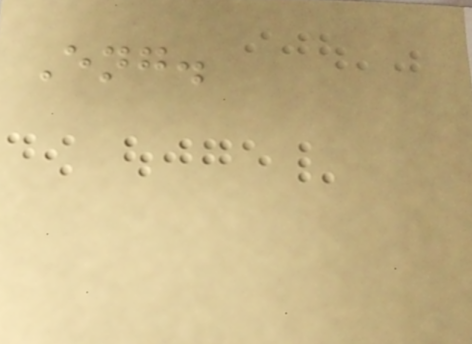Eng.
